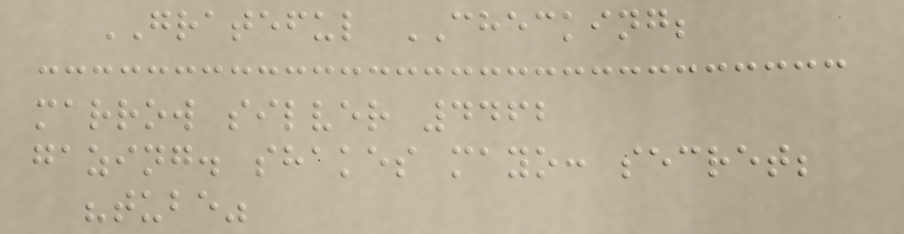GRATEFUL CHECKING;
marrow silver 4462
gazing. shakes mayo: secret;
"tube"
